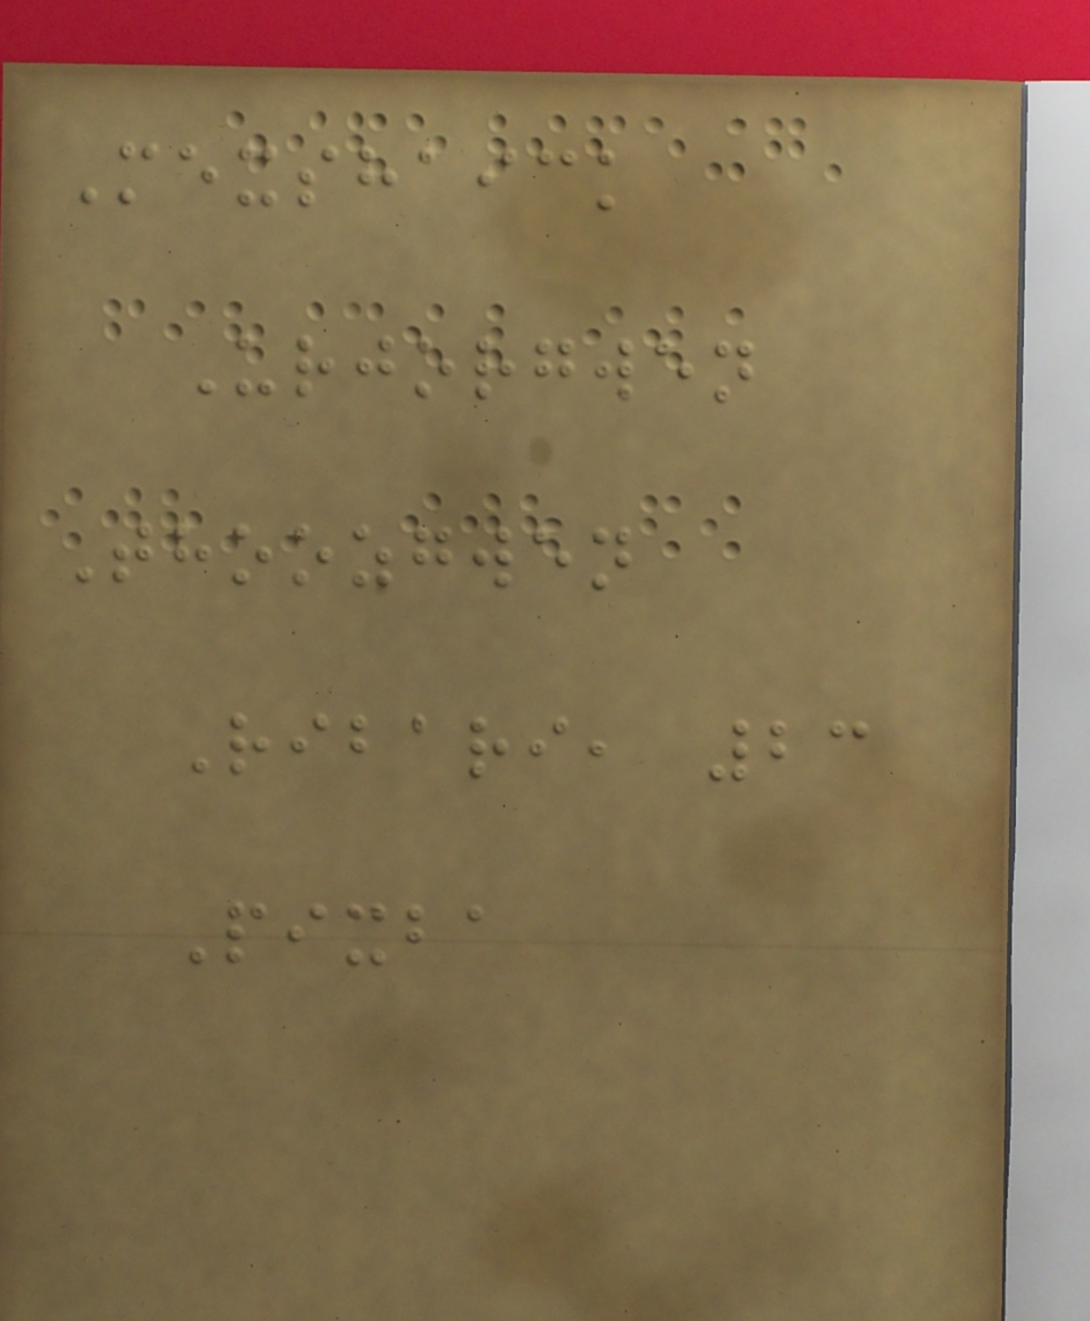Mexshaick
Urjorgwen
Thoozgwen
Ribari, 23
Pixba
